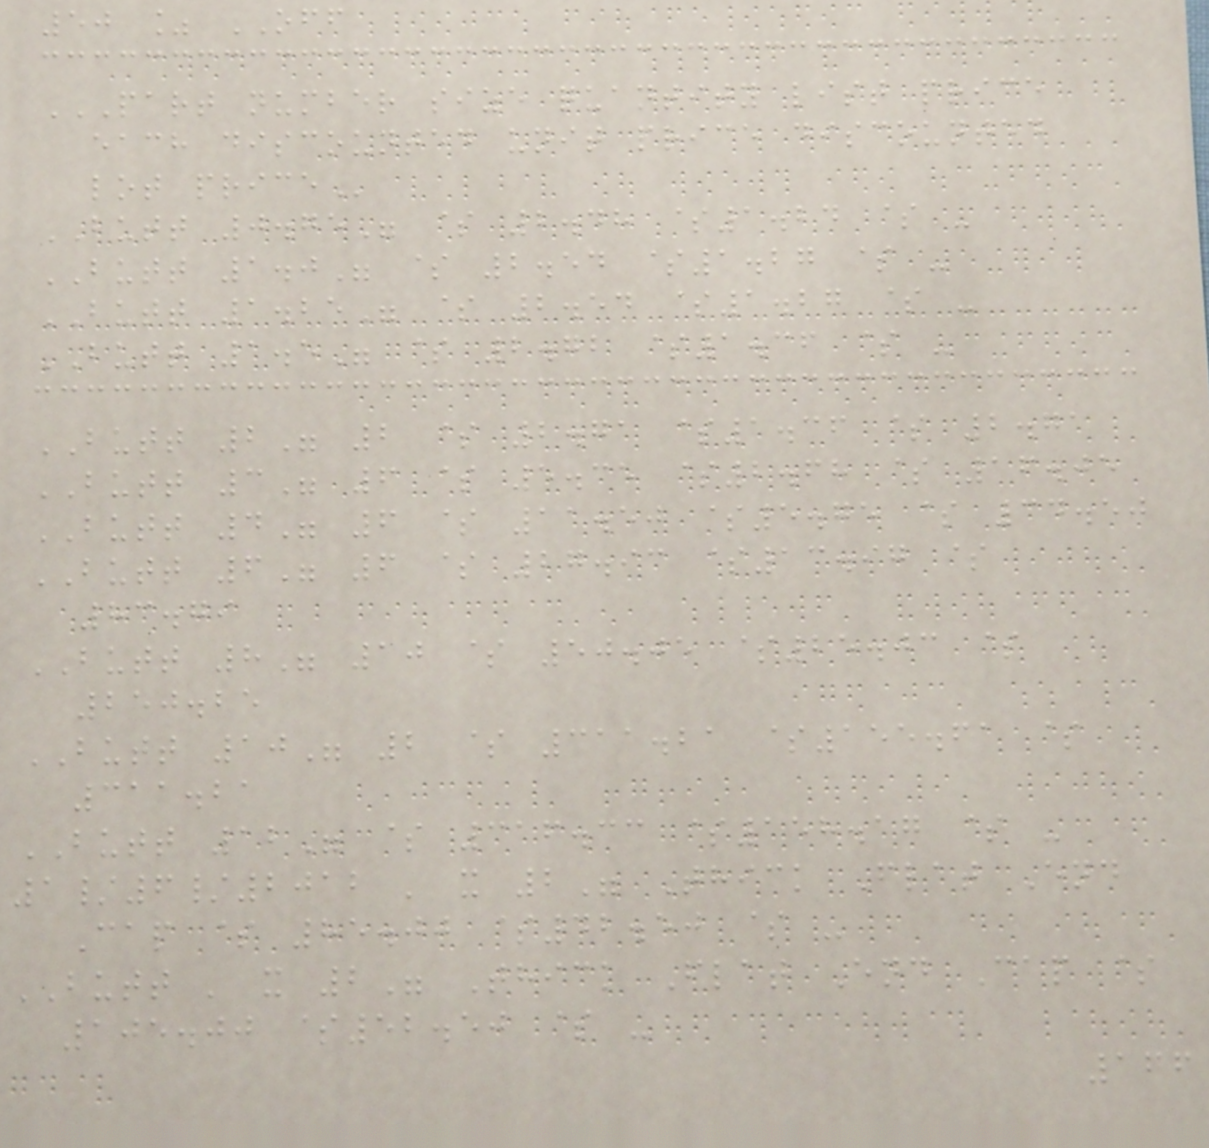50 % OFF
PART NUMBER SIZE QUANTITY LIST PRICE
EACH DISCOUNTED UNIT PRICE DISCOUNTED
LOT PRICE
BUTT 0.75" $ 2.48 $1.24 $ -
BUTT 1.0" $ 2.54 $1.27 $ -
BUTT 1.25" $ 2.54 $1.27 $ -
BUTT 1.5" $ 2.72 $1.36 $ -
BUTT 2" 2 $ 2.71 $1.36 $ 2.71
BUTT 3" 6 $ 5.35 $2.68 $ 16.05
BUTT 4" 6 $ 11.50 $5.75 $ 34.50
BUTT 6" 6 $ 27.93 $13.97 $
83.79
BUTT 8" 10 $ 50.05 $25.03 $
250.25
BUTT 10" 2 $ 311.21 $155.61 $
311.21
BUTT 12" $ 316.33 $158.17 $ -
1/6/2012 ' x 2" Thick Flat End
Cap $ 85.00 $42.50 $ -
BUTT ' x 2" Thick Flat End Cap $
105.00 $52.50 $ -
166
